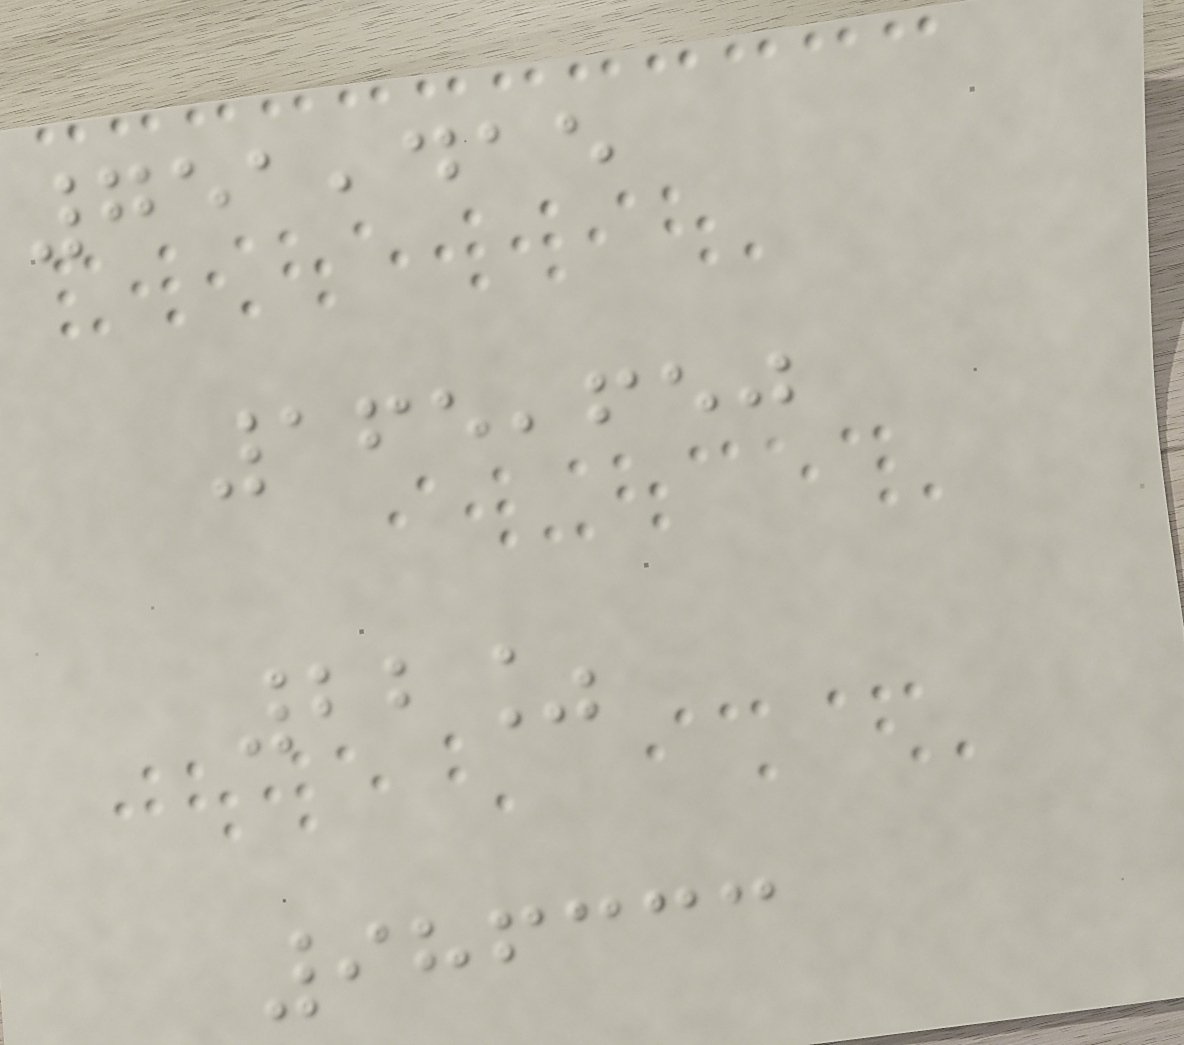751,415
165,650
22%
986333
